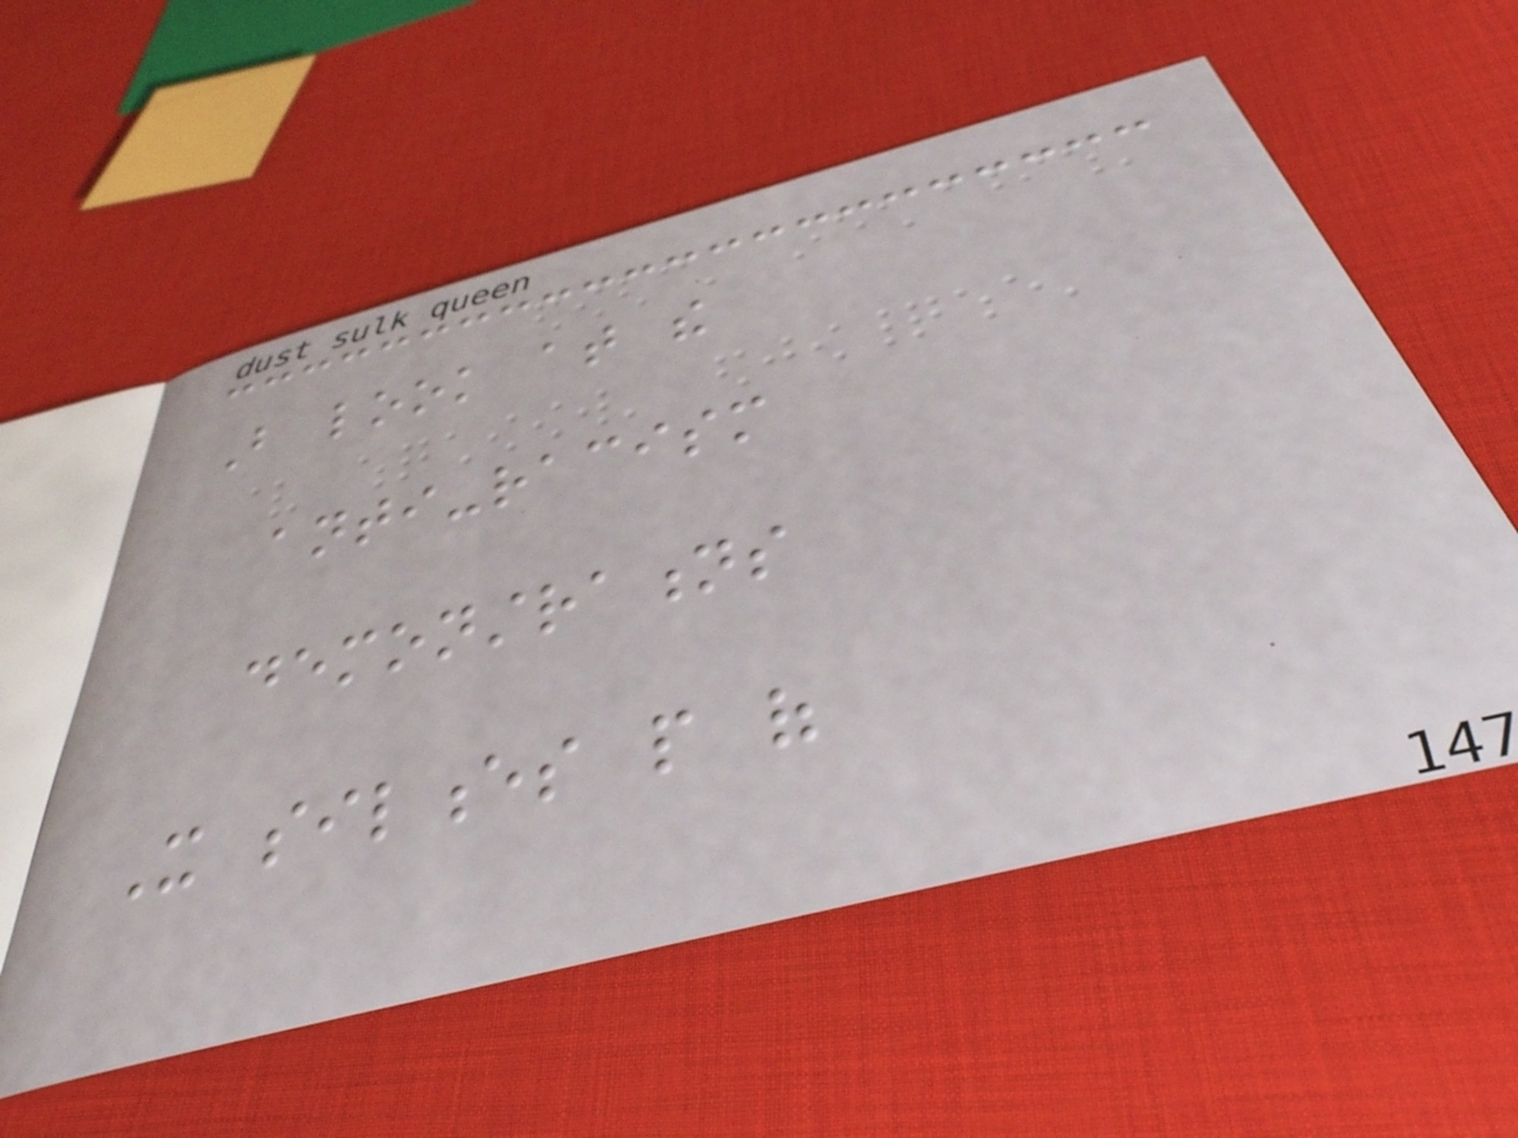But look at the
anti-racism
demonstrations
It silences people of
